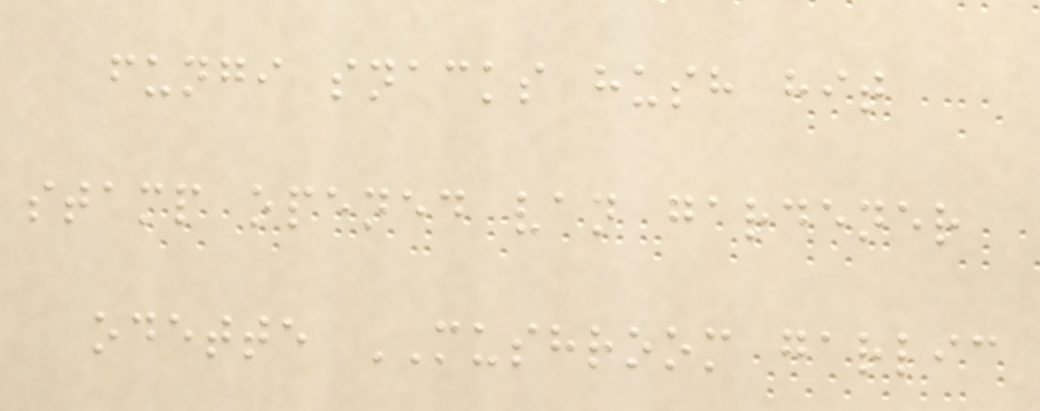fungi snacks hush hit
stamp opened van gardener
odette MUSHROOM garlic
